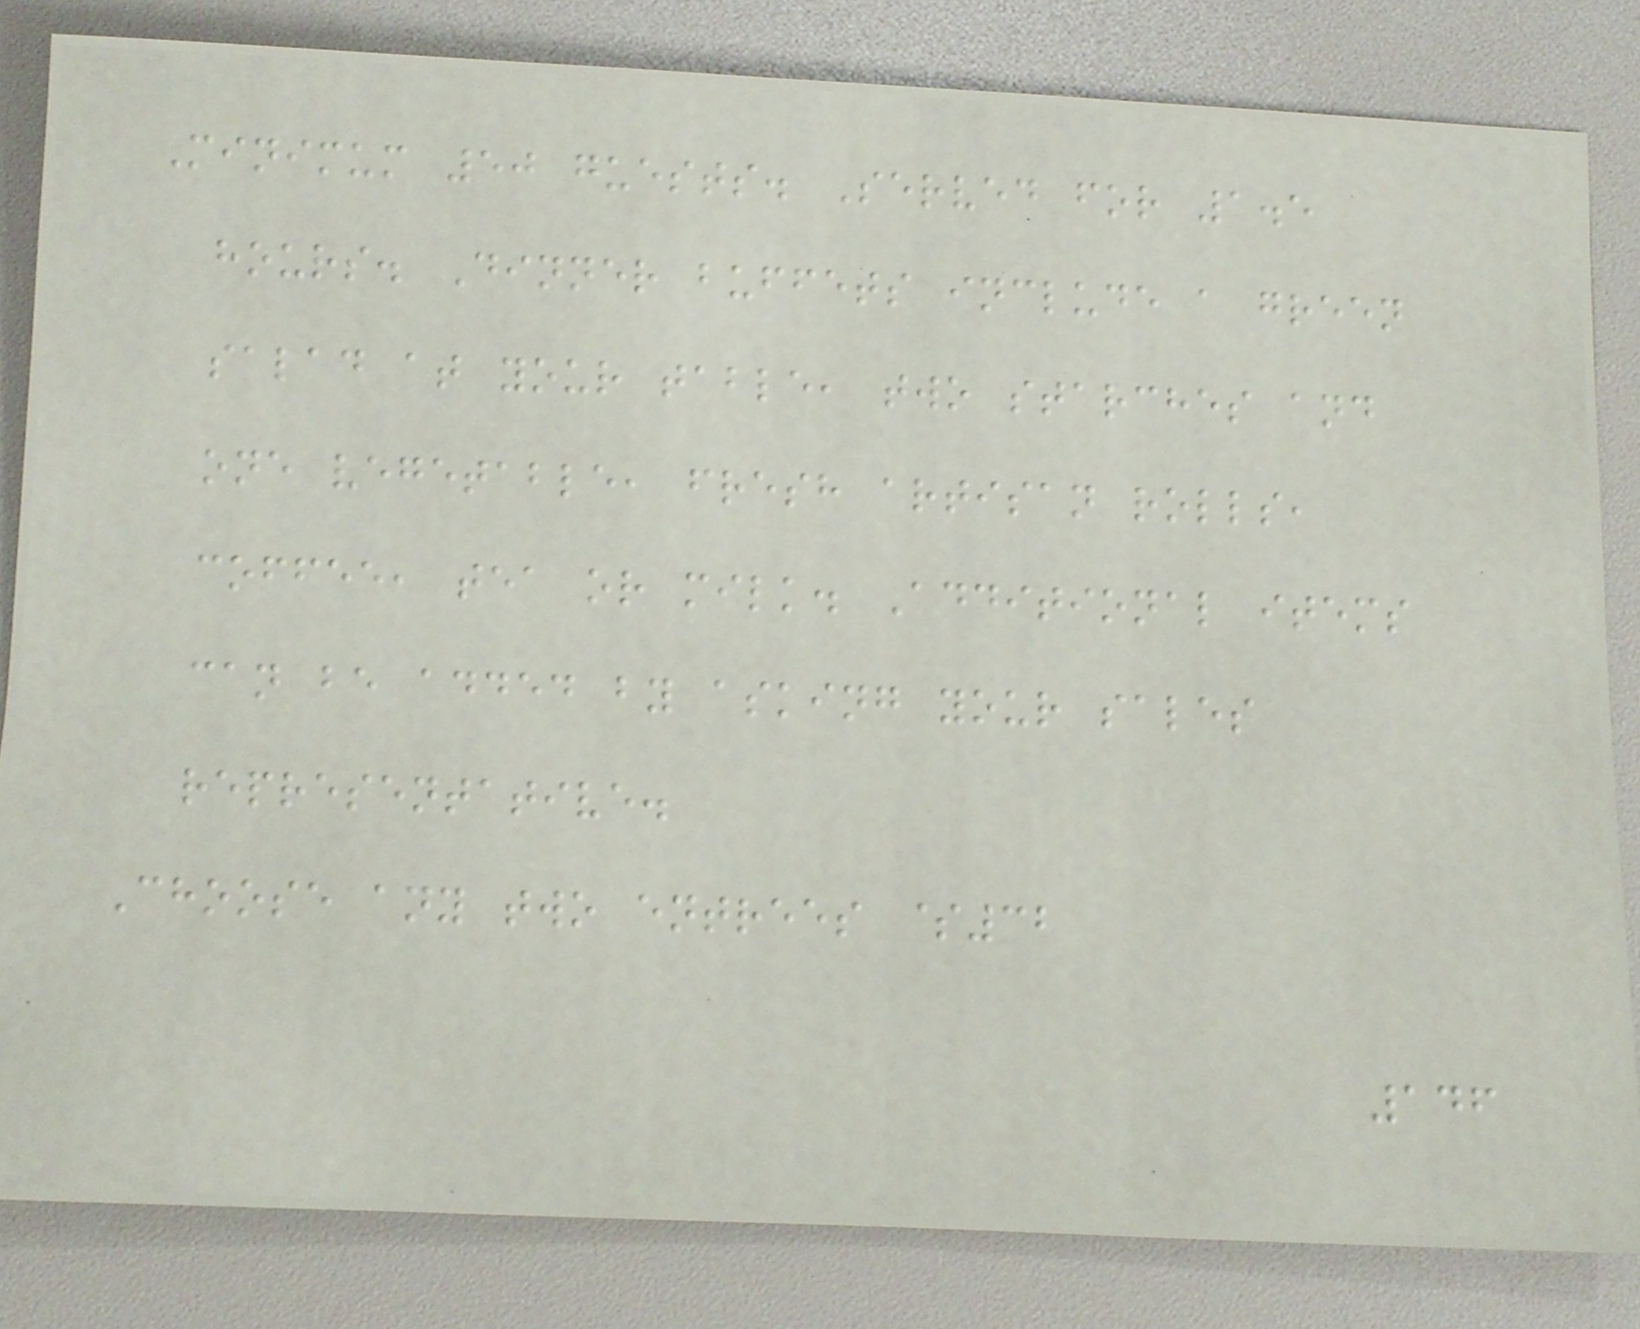Minimum 50 guests. Served for 1.5
hours. Dinner buffets include a green
salad at your table, two starches and
one vegetable, fresh artisan rolls,
coffee, tea or milk. Additional items
can be added by asking your sales
representative.
Choose any two entrees $32
146
